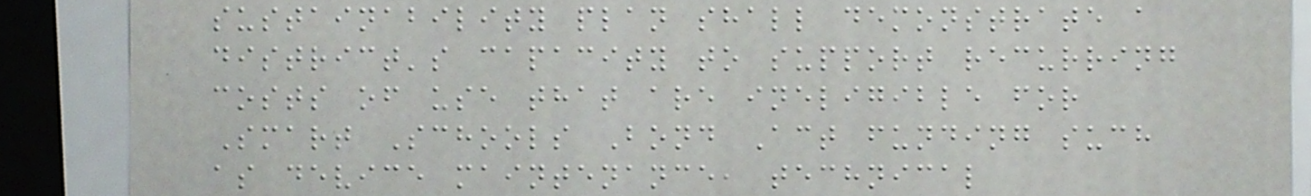sustainability plan shall demonstrate a
district's capacity to support recurring
costs of use that are ineligible for
Smart Schools Bond Act funding such
as device maintenance, technical
